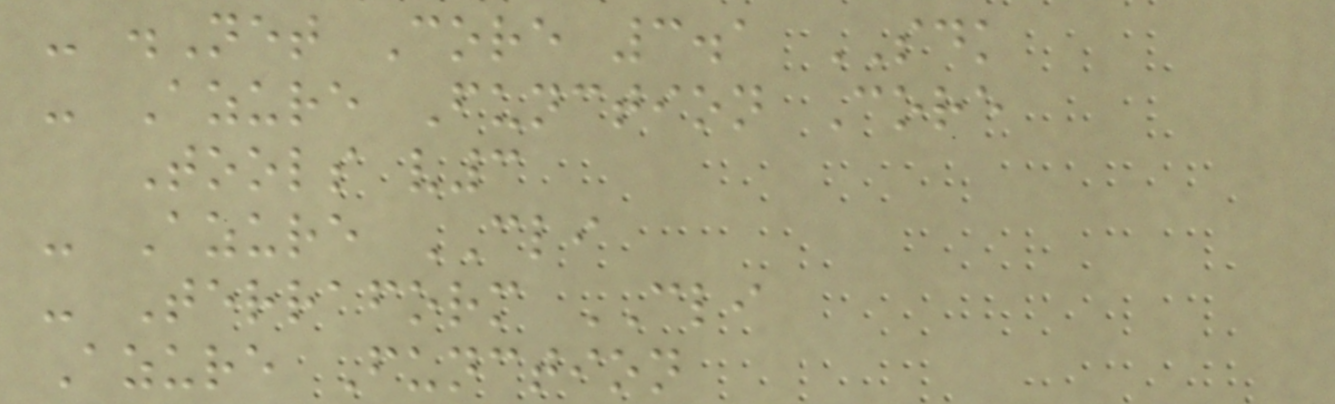- .Net Core 3.1 SDK
- Azure Function Core
Tools v3
- Azure CLI
- Terraform CLI
Azure Function
